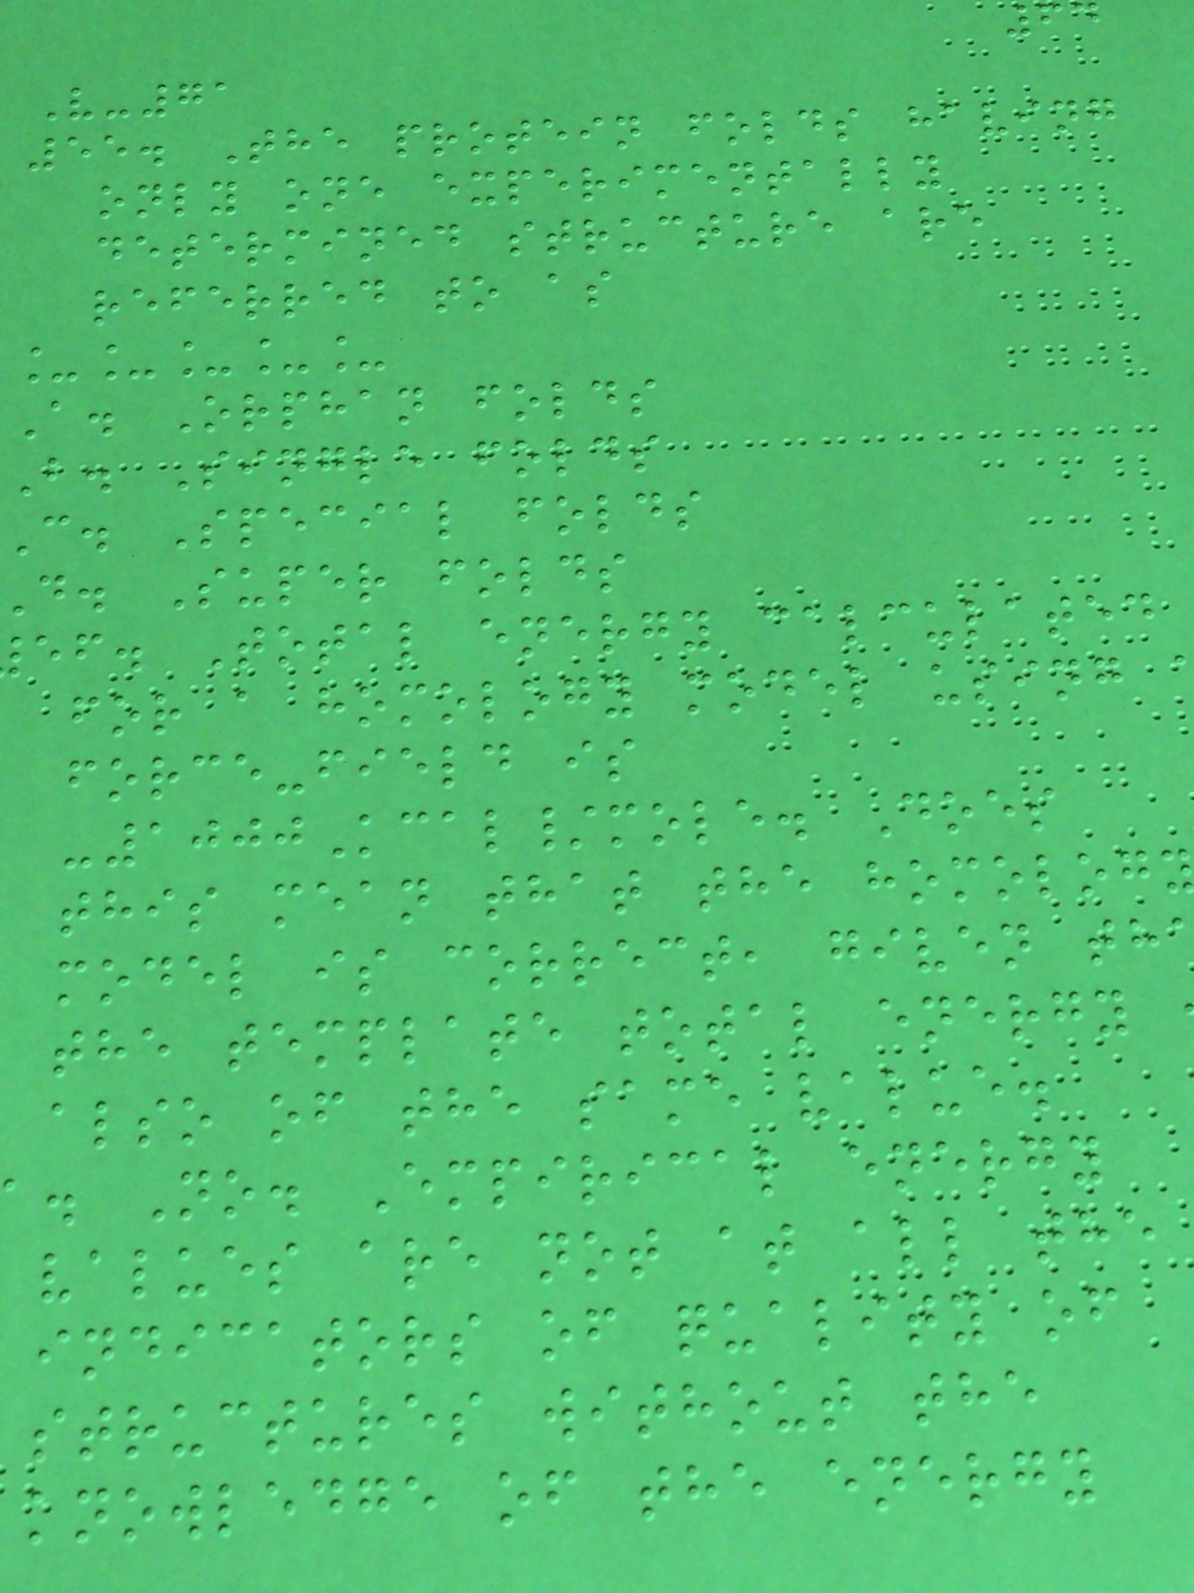64
V-71
55. The protein folds having
only one experimentally
determined structure are
referred to as
_____
A. Orphan folds
B. Single folds
C. Special folds
d. Super folds
ef. Total energy calculated
for a homology model using
force-field is
-1000Kcal/mole. Does
this mean that the homolog
model is correct, given th
the template total energy
also of the same value.
. No. Empirical energy
values are not at all the
indicators of quality of
structures without the
knowledge of the energy
